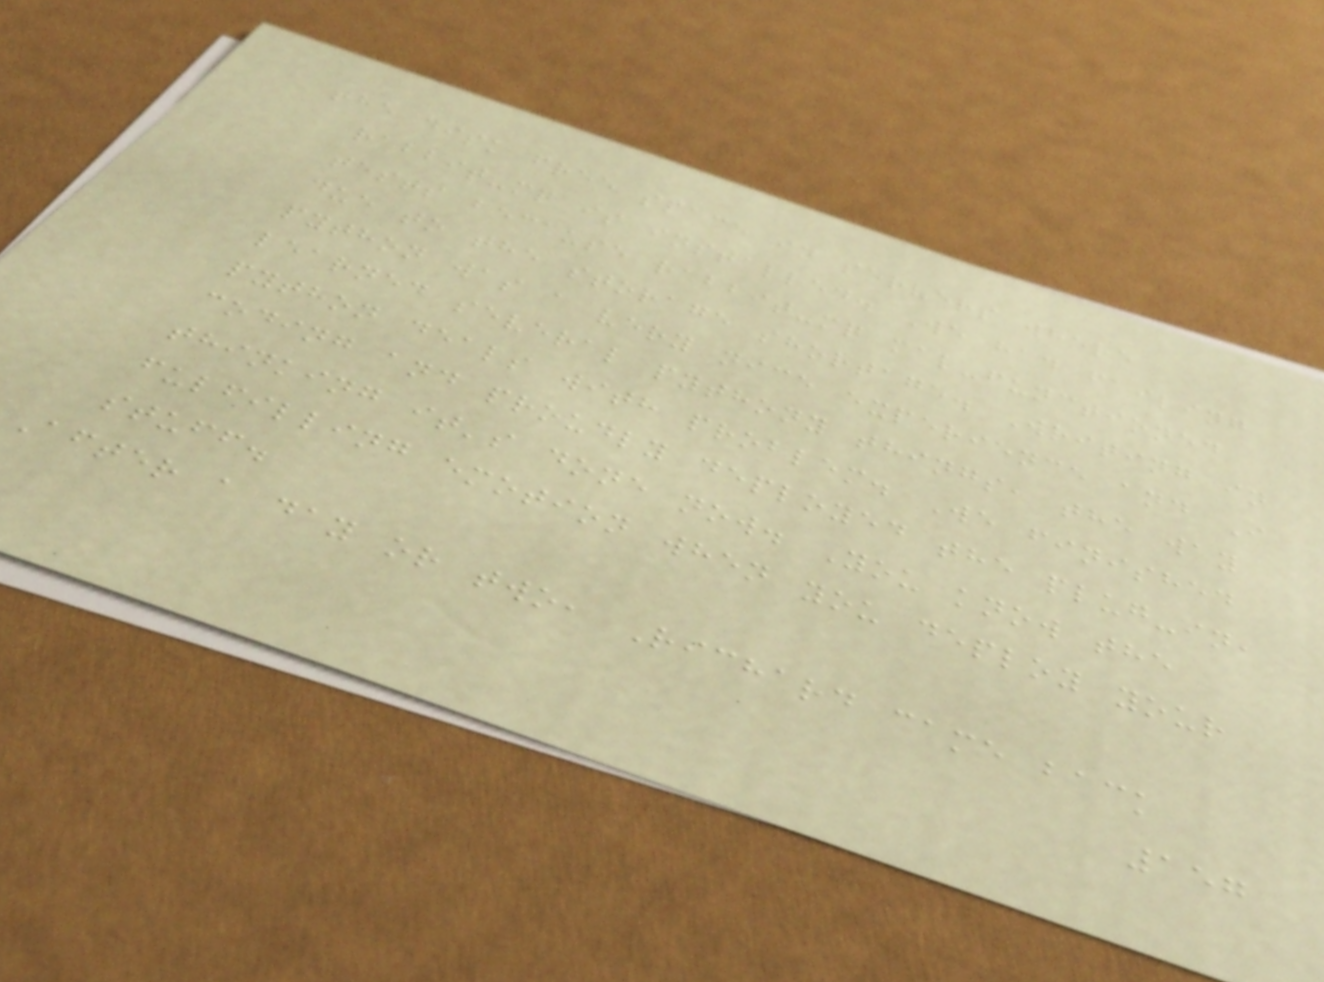the disk free space in servers where
rabbit-mq is installed. We had failing
tests because rabbit-mq mal-functioned
due to the storage shortage. Writing in
python was a very nice experience and I
learned several pythony things, the way
python deals with problem. We finished
coding and proudly deployed the plug-in,
thinking it's done now. You know the
fulfilling emotion when you deploy your
stuff.
After a day or two, Richard came back
157
